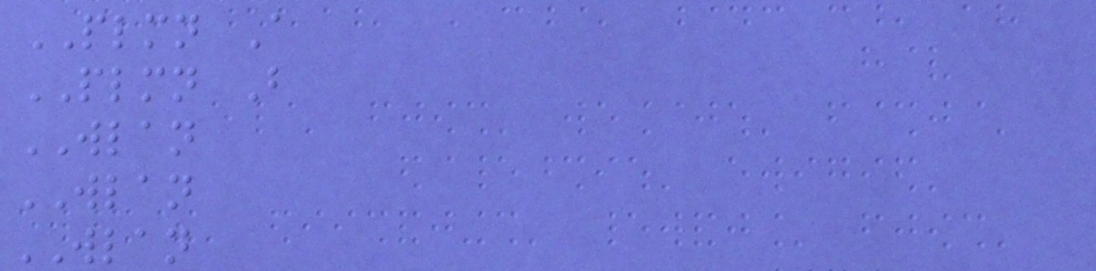PLMN A
PLMN B
WLAN
WLAN
WLAN
